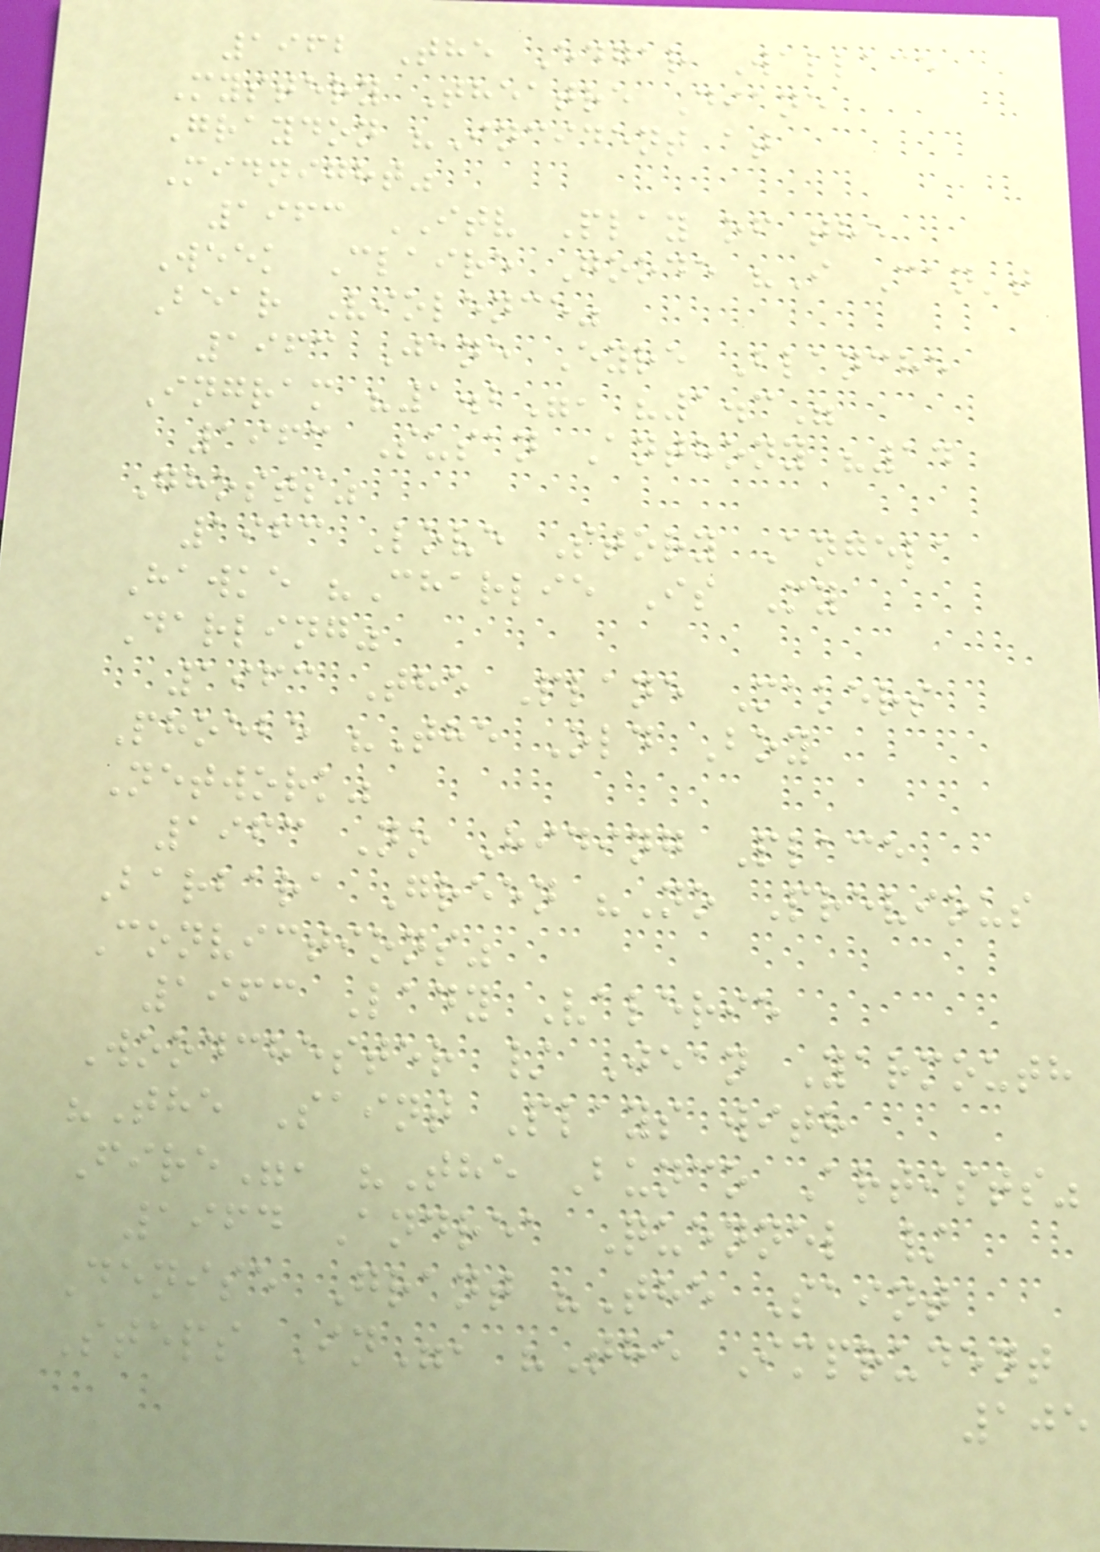1962 The Edgar Wallace
Mystery Theatre Diane
Graydon "Incident at
Midnight"
1963 ITV Play of the
Week Claire Goode "I Can't
Bear Violence"
1963 Jane Eyre Blanche
Ingram "1.2", "1.3"
1963 Susan Anthony "14
Ghosts"
1963 Love Story Angela
Hawke "Charlie Is My
Darling"
1963 The Plane Makers
Phoebe "The Old Boy
Network"
1963 No Hiding Place
Barbara Green "No Previous
Convictions"
1963 Lady Valerie
Woodchester / Jean Yarmouth
"The Saint Plays with
Fire", "The Bunco Artists"
1964 Andrea Quennel /
Denise Grant "The Saint
Steps In", "The Imprudent
105
